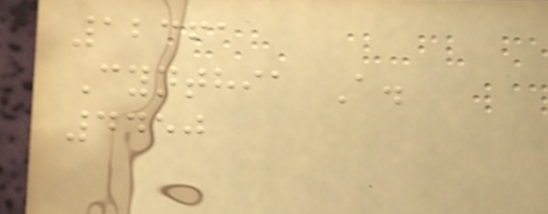12361
Cynthia A.
4450
